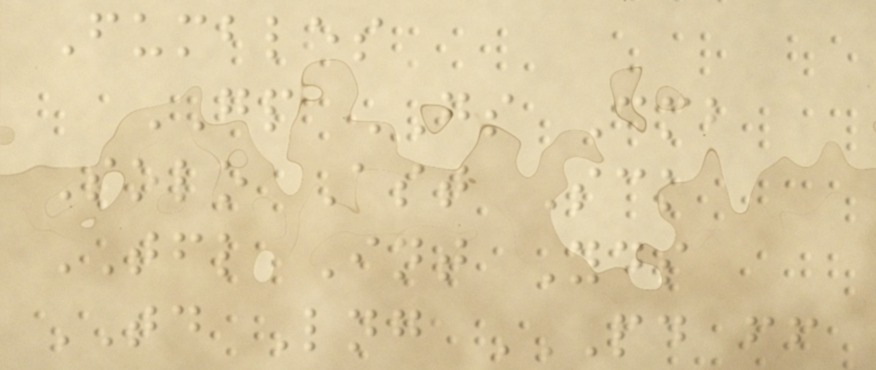Fumbles
GP GS Cmb
Solo Ast Sck
TFL Int Yds
TD Lng PD FF
